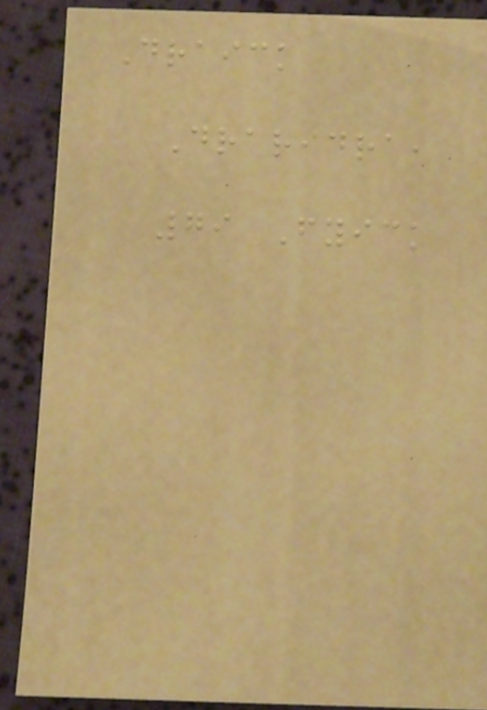Draick
Draridra,
79 Fyick
